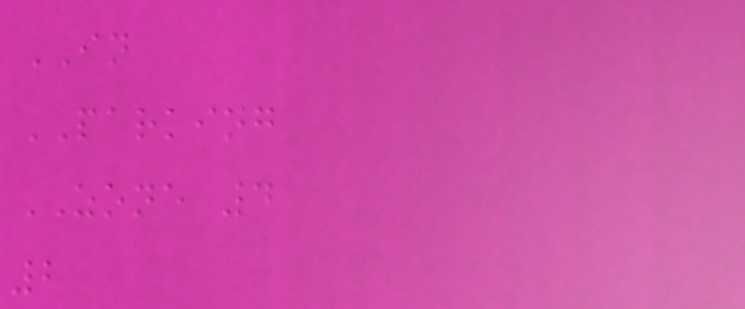IN
PARKING
ZONE 4
2
